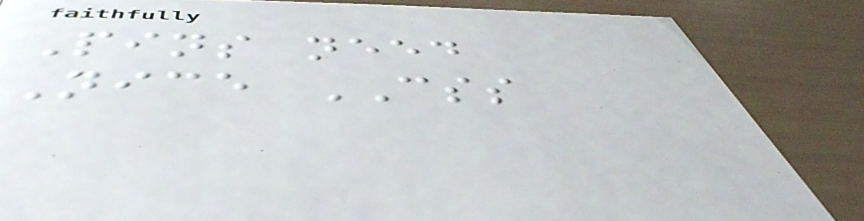Pins need
Nice CSS
